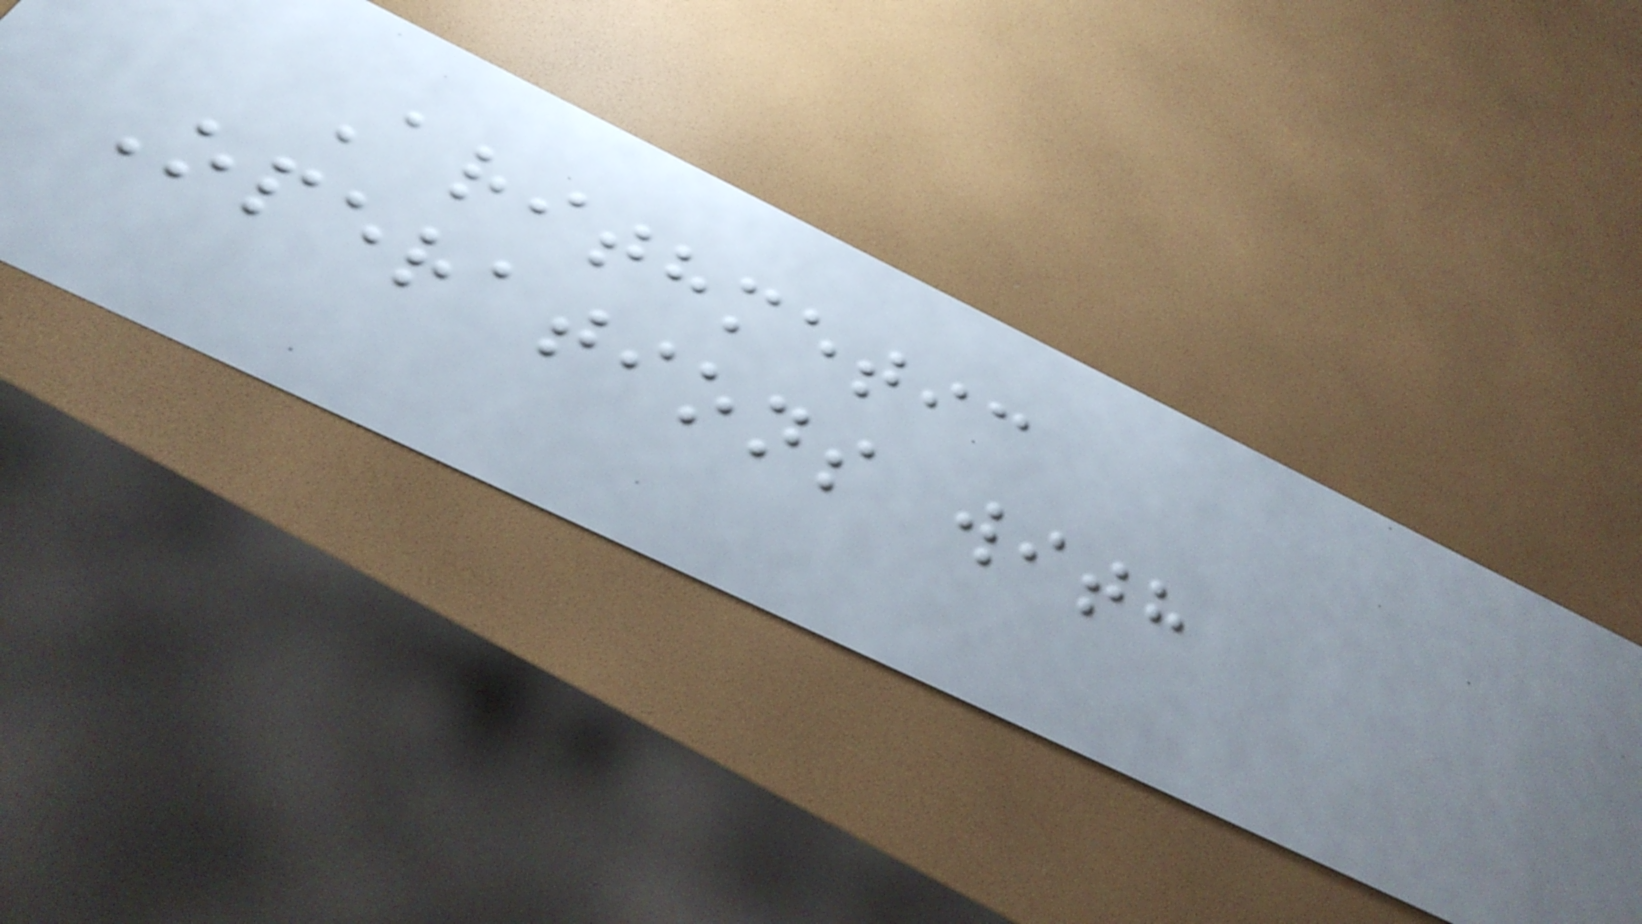Arithmetic
Operations with
